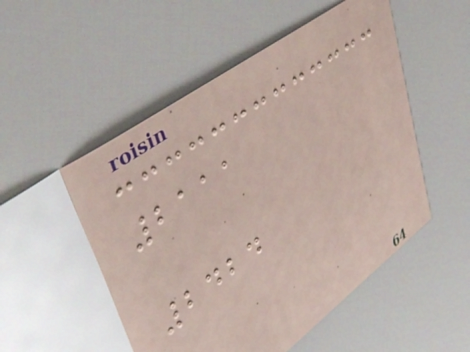2111
2424
